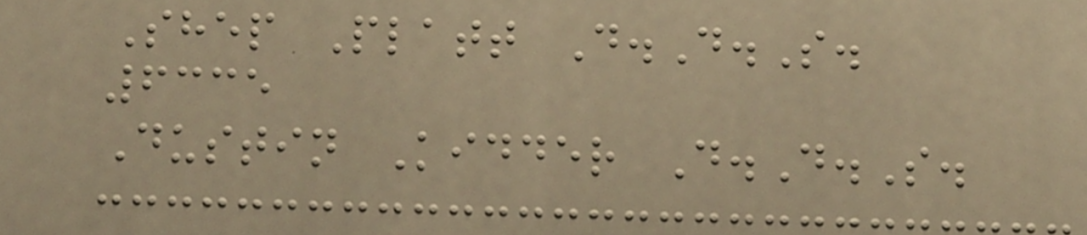Shep Platt D.D.S.
6335
Dustin Kidder D.D.S.
